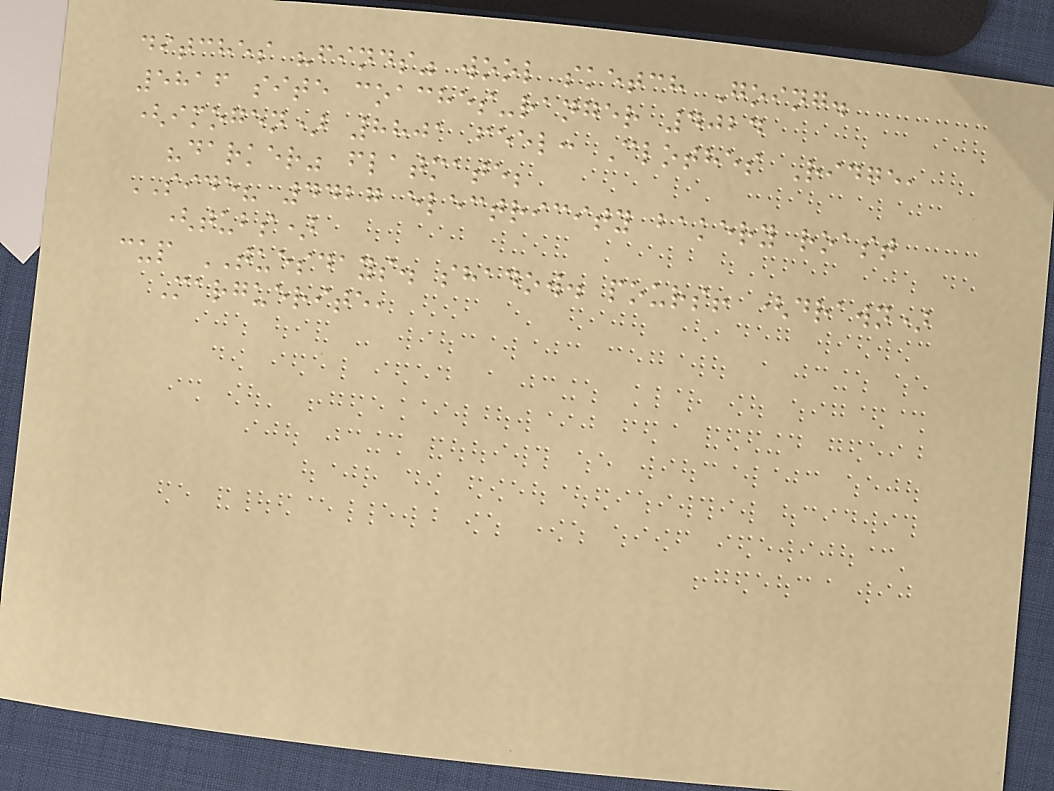ditches "finds" wool sketch Going.
5816 site coaches-ranger 4024
(imogen) 8801 feel: Clothes Ridge,
"darker" flatmate;
SIDE? 4427 electricity bakery roast
(tubs)
cup TUESDAYS. shadow. pours! (drawn)
Marguerite,
